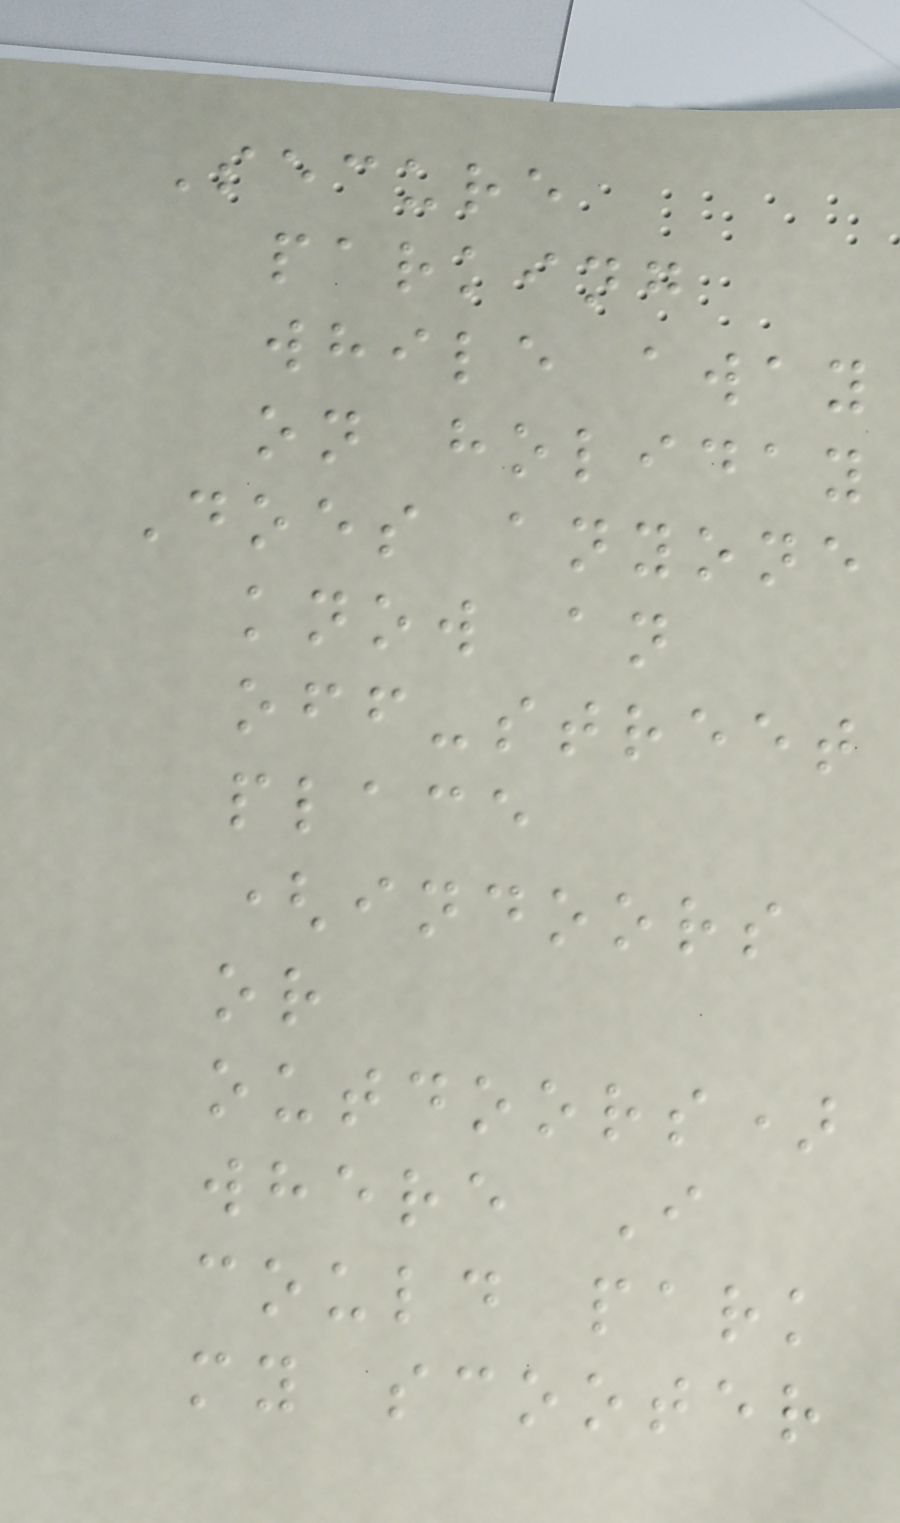Secure
parking
while away
on holiday
Does anyone
know an
off-street
place
(indoors
or
outdoors)
where I
could park
my scooter
